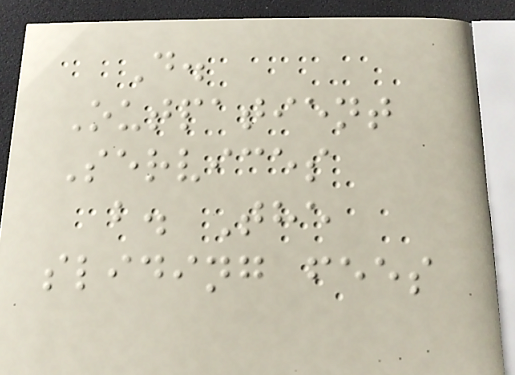D.
Outpatient
Services
b. The
sliding fees
